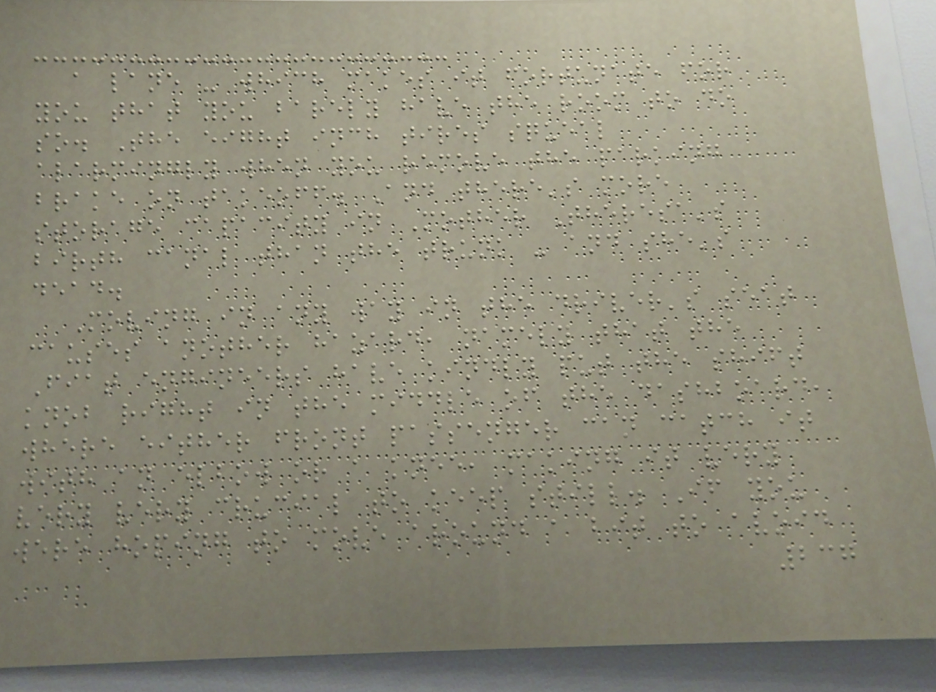a lane - which makes it fortunate for
you that you barely have the room to do
so. The eight inch tires squeal
alarmingly when you remove the parking
brake on takeoff. And there's more
storage capacity in Mother Theresa's
birth canal than the trunk - and she's
dead.
Moving in any way in the driver's seat
causes another hazard, namely that the
Fiat engineers have kindly put the shift
knob right in the middle of the dashboard,
where either front passenger can catch it
with an elbow or a knee, making it very
very very crucial to keep still. If you
were hoping to move around a bit to avoid
237
